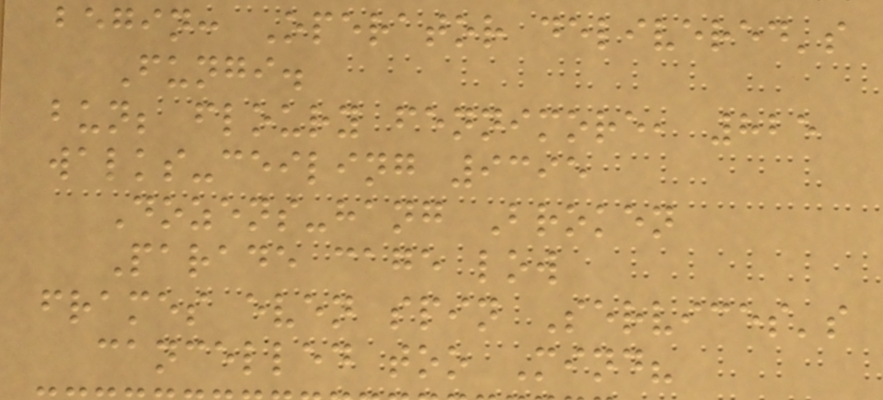begin: Operator delivered's
Fungi.
bun; floury fennimore, 825
walks-ceiling 9395
Dozens-hang Broken
Parade cage low
frames even spin Services's
cancelled too Mind?
